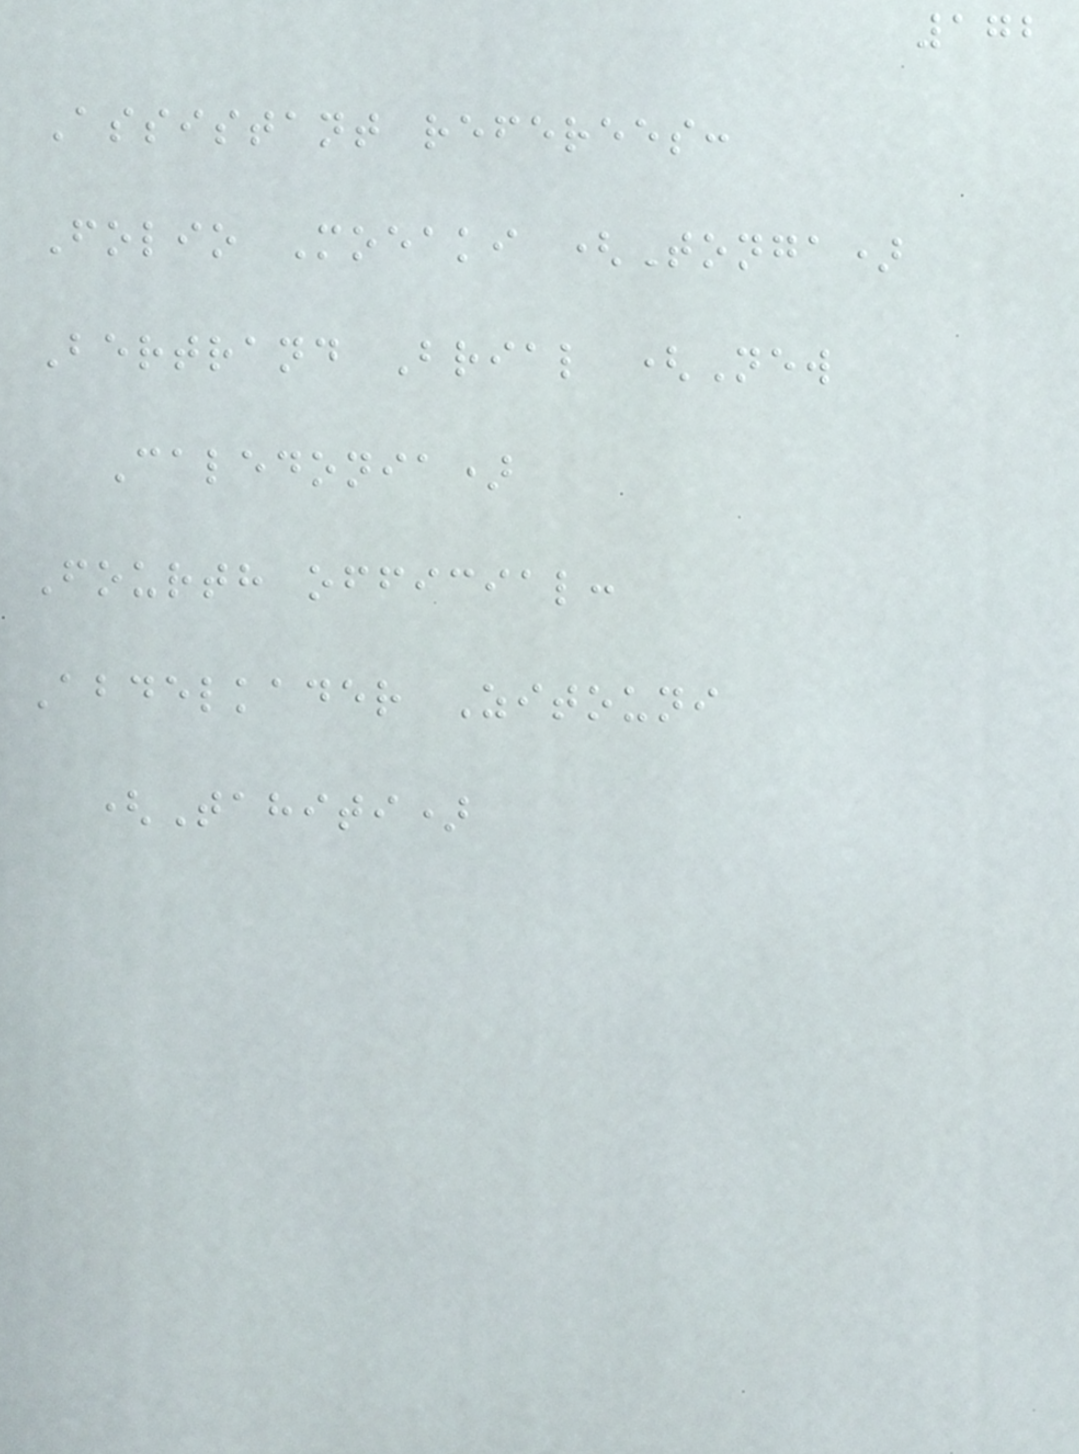172
Assistant referees:
Folio Moeaki (Tonga)
Bertrand Brial (New
Caledonia)
Fourth official:
Abdelkader Zitouni
(Tahiti)
